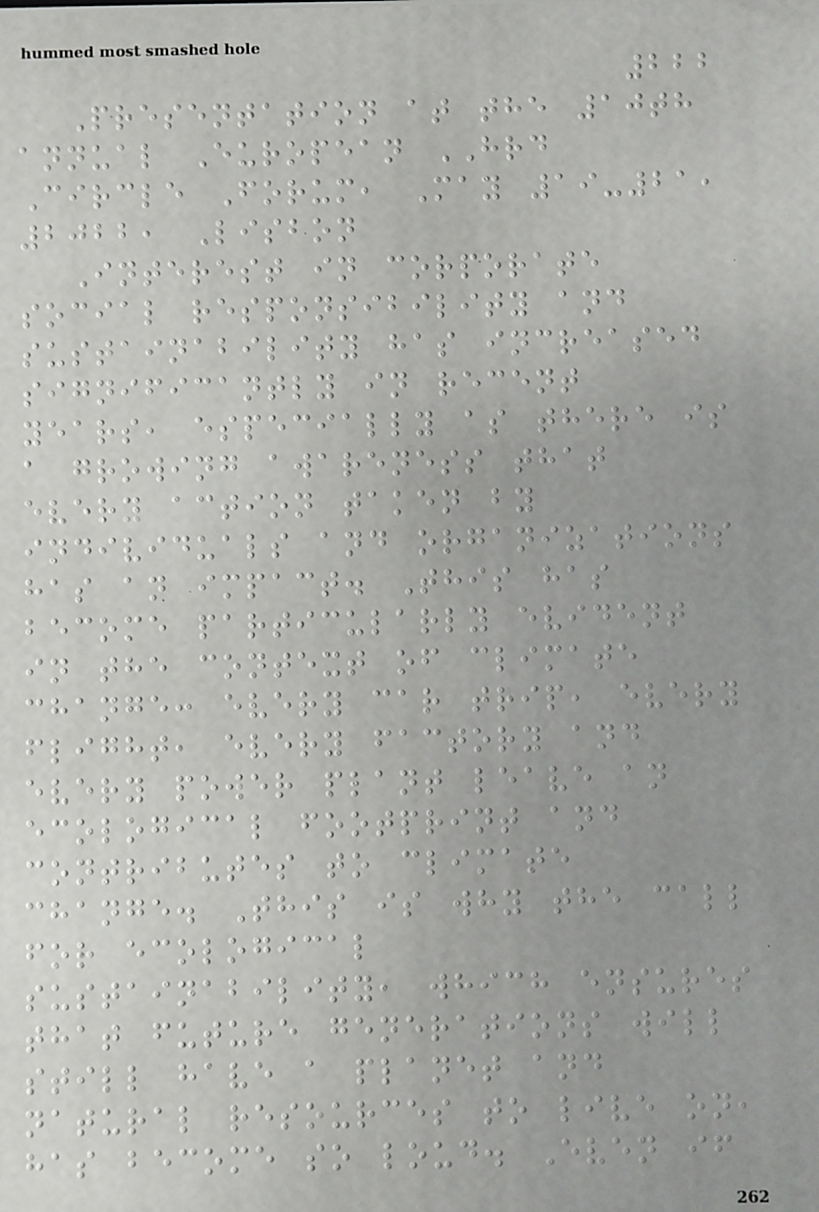222
Presentation at the 10th
annual European HRD
Circle Forum, May 19-21,
2022, Lisbon
Interest in corporate
social responsibility and
sustainability has increased
significantly in recent
years, especially as there is
a growing awareness that
every action taken by
individuals and organizations
has an impact. This has
become particularly evident
in the context of climate
change: every car trip, every
flight, every factory and
every power plant leave an
ecological footprint and
contributes to climate
change. This is why the call
for ecological
sustainability, which ensures
that future generations will
still have a planet and
natural resources to live on,
has become so loud. Even if
